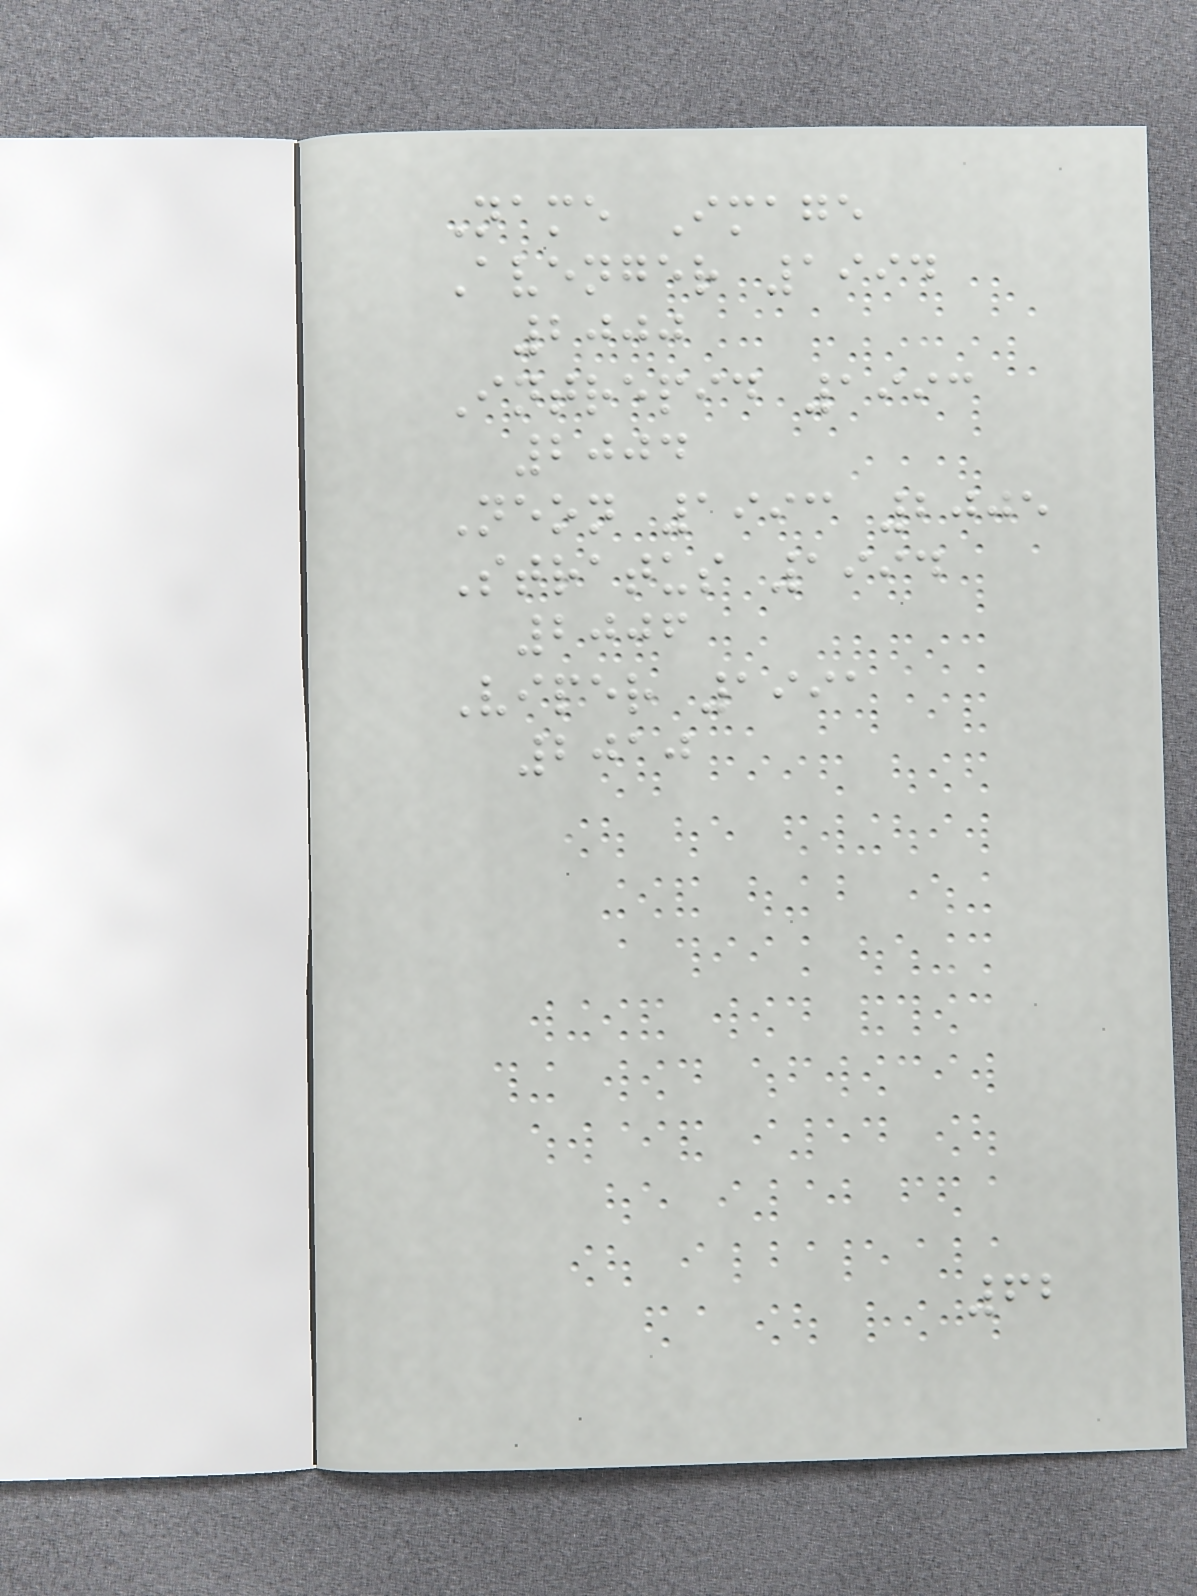Name Image
Avenger 1994
2000
Intrepid 1993
2004
Neon 1993 2005
Stratus 1994
2006
Viper 1991
2010
62
